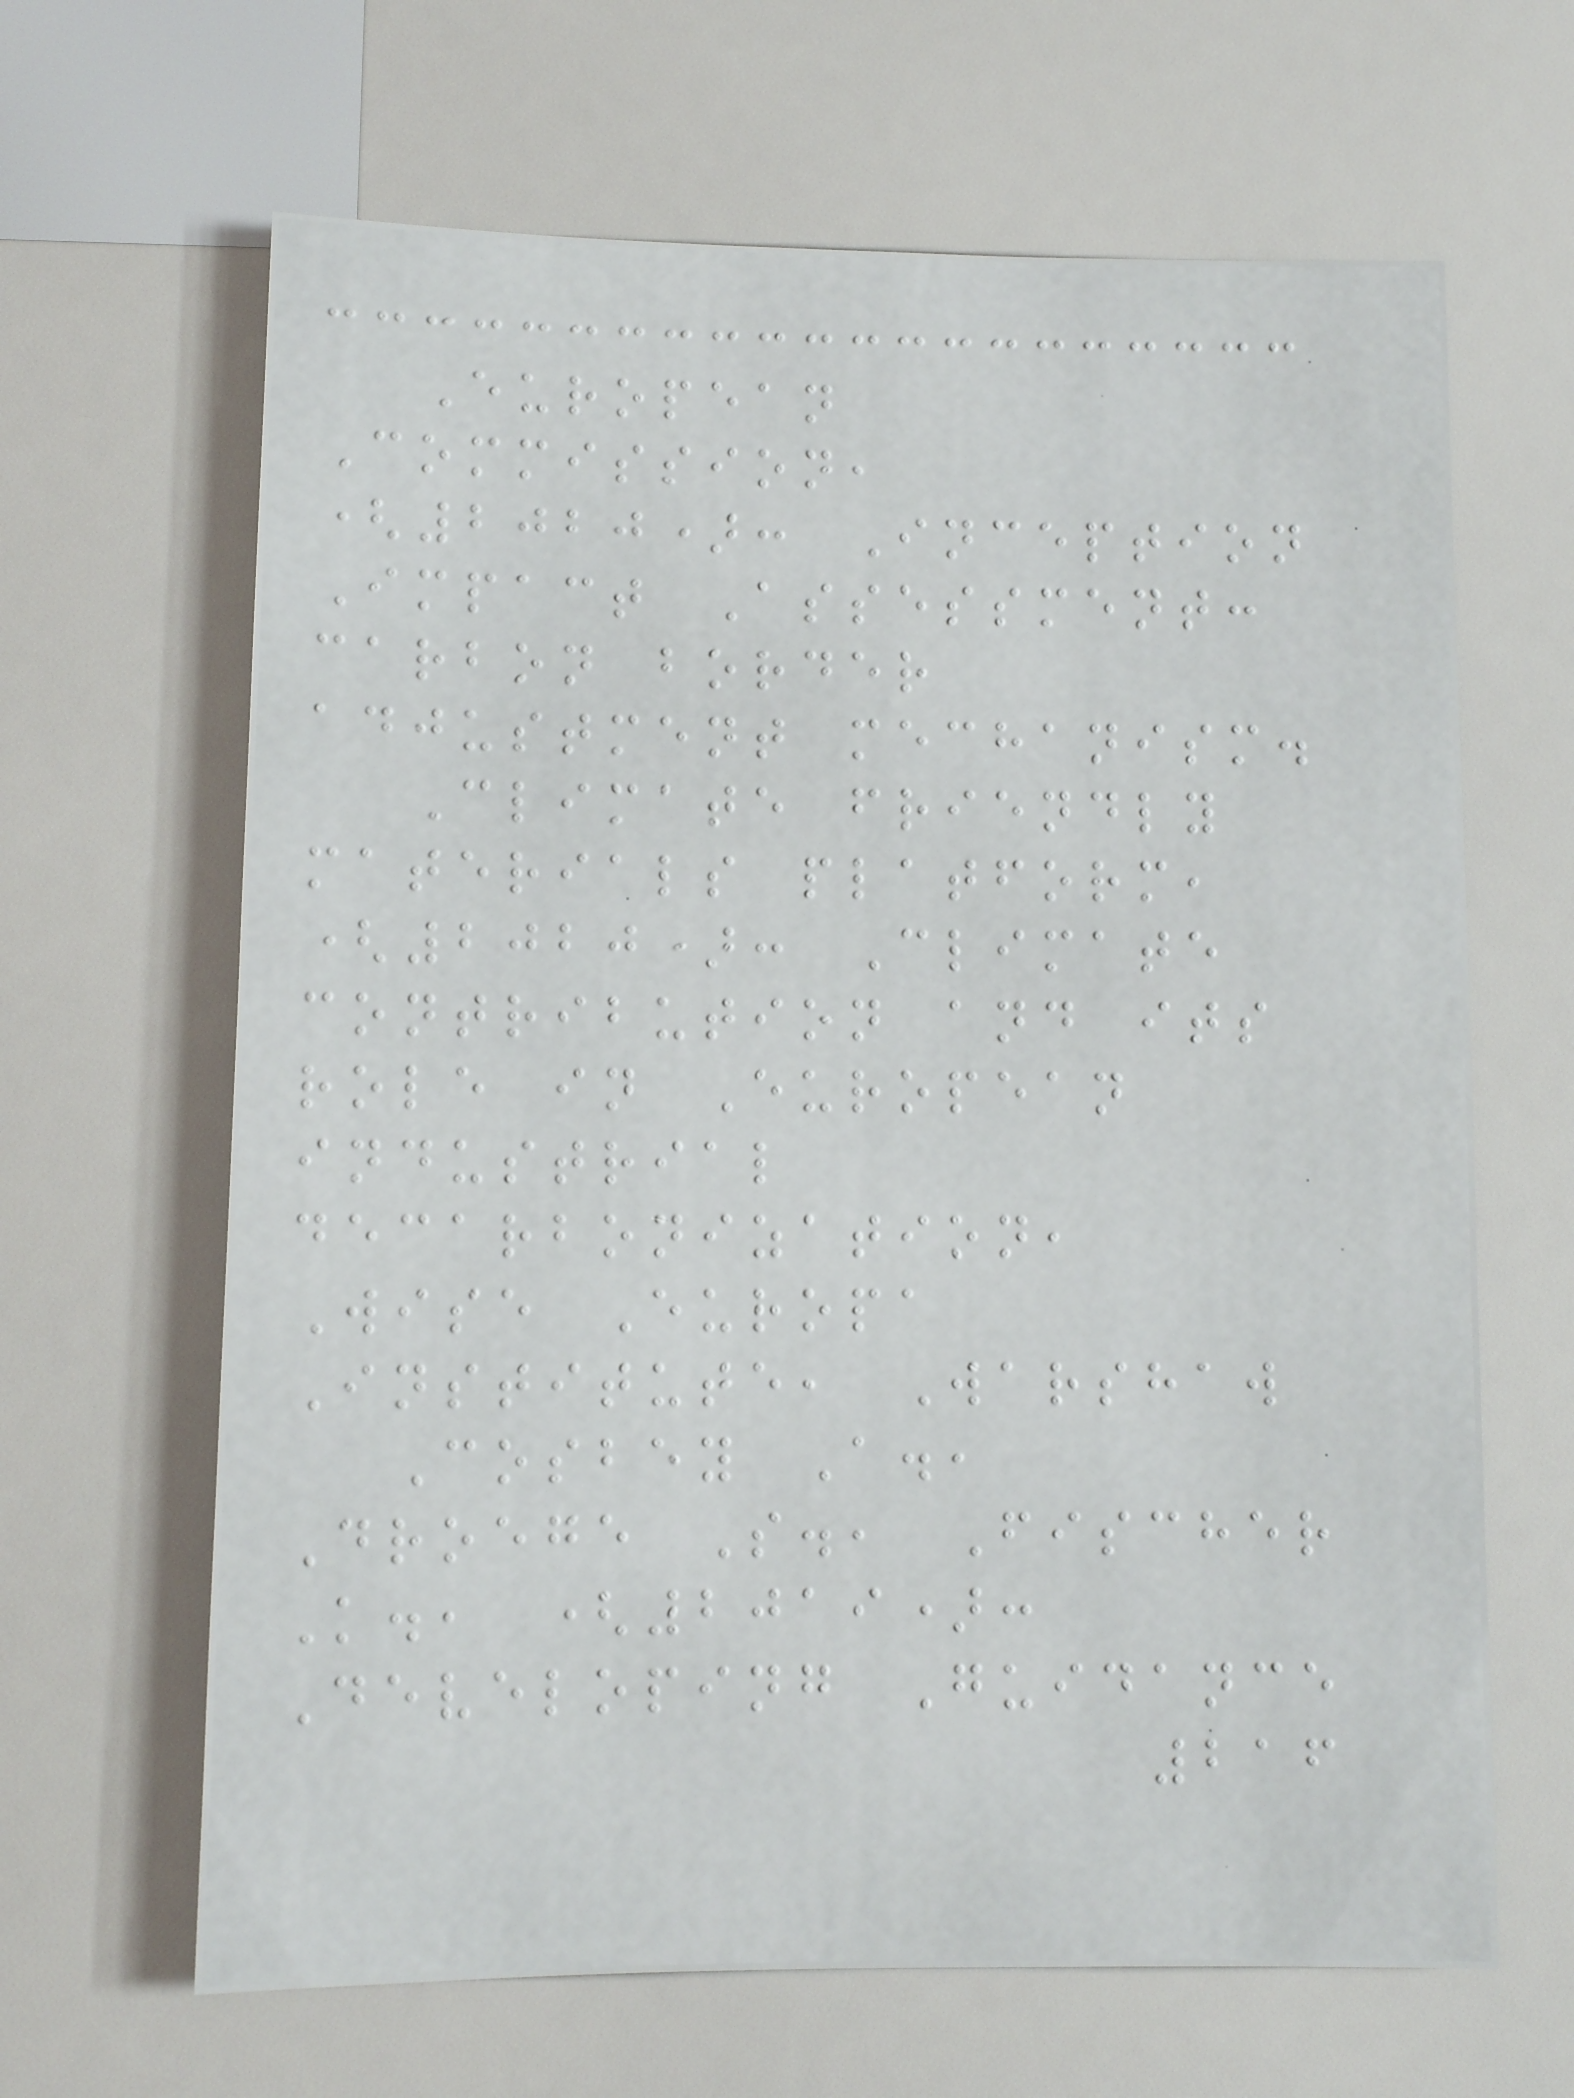European
Commission,
(2020): Inception
Impact Assessment:
carbon border
adjustment mechanism.
Climate friendly
materials platform,
(2020): Climate
contribution and its
role in European
industrial
decarbonization,
Wise Europa
Institute, Warshaw
Cosbey A.,
Droege S., Fischer
K., (2019):
Developing Guidance
216
